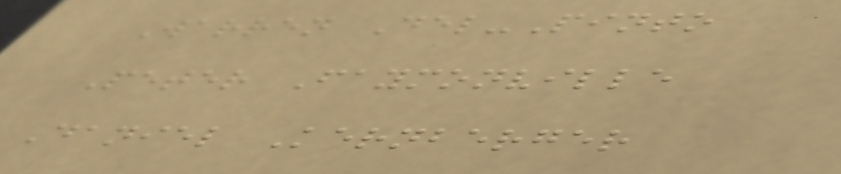Warren Del-Pinto
Peter Faymonville
Daniel Kernberger
